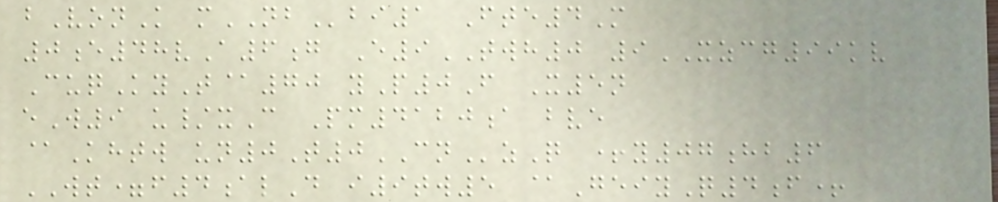bVonK mNBbi1 Fte4M
0e48vA6g E9TWH0 9XZCG99kv
CuqKyT@70 yP0F X5n
eW9 u/xC Pm4120a bve
@Khtw un0T0CNzQ +y07hb6
WT=f4alD i9tw5 @GeiyQ4f+
